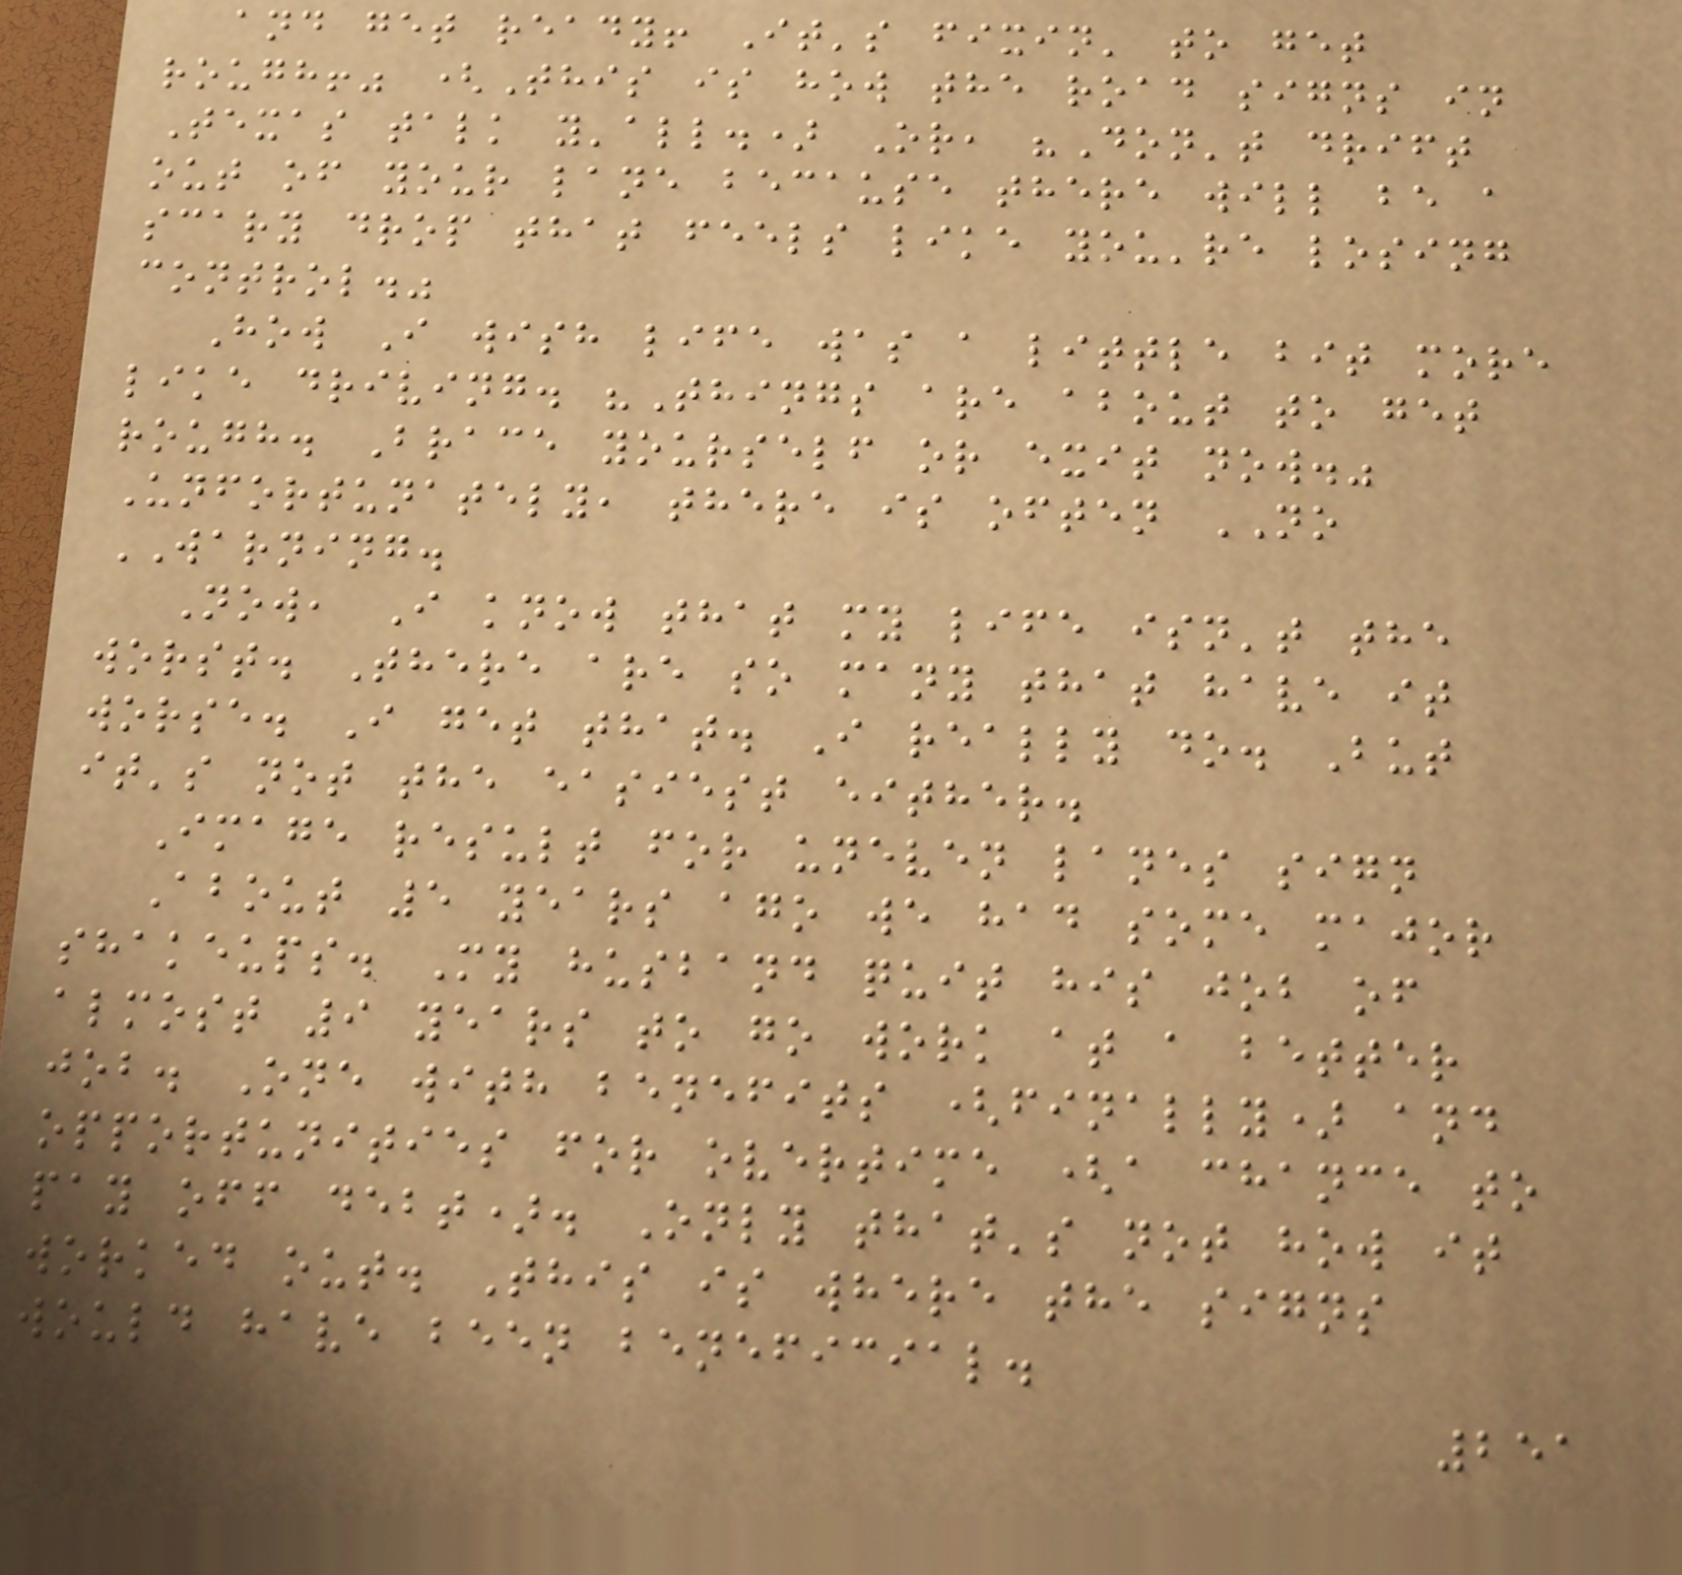and get ready! It's fixin' to get
rough!" (This is how the road signs in
Texas talk y'all.) Or, "Don't drift
out of your lane because there will be a
scary drop that feels like you're losing
control."
How I wish life was a little bit more
like driving. "Things are about to get
rough. Brace yourself or exit now."
Unfortunately, there is often NO
WARNING.
Now, I know that my life isn't the
worst. There are so many that have it
worse. I get that. I really do. But
it's not the easiest either.
Image result for uneven lanes sign
About 5 years ago we had some major
shakeups. My husband quit his job of
almost 9 years to go work at a better
job. One with benefits (finally) and
opportunities for overtime (a chance to
pay off debt). Only that's not how it
worked out. This is where the signs
would have been beneficial.
251
